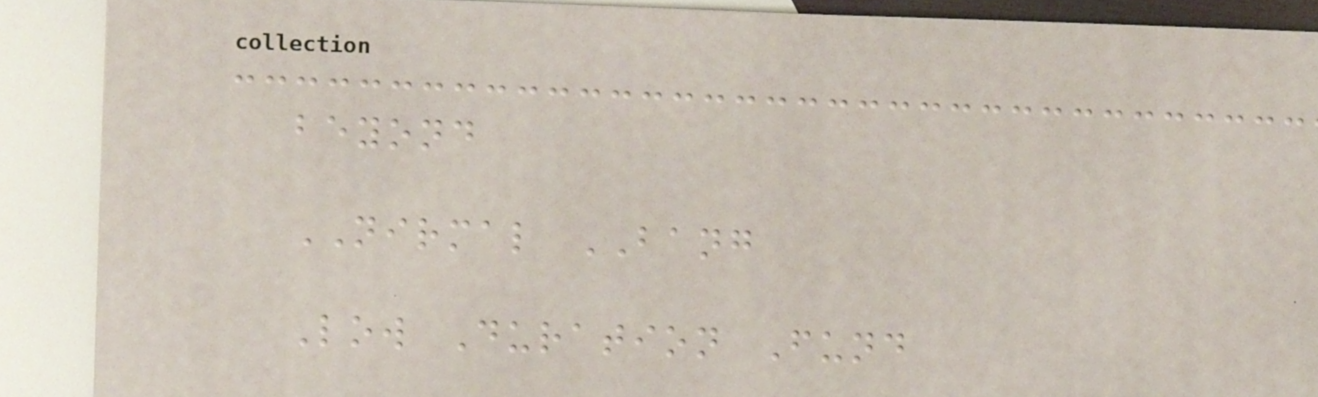beyond
NIRMAL BANG
Low Duration Fund
